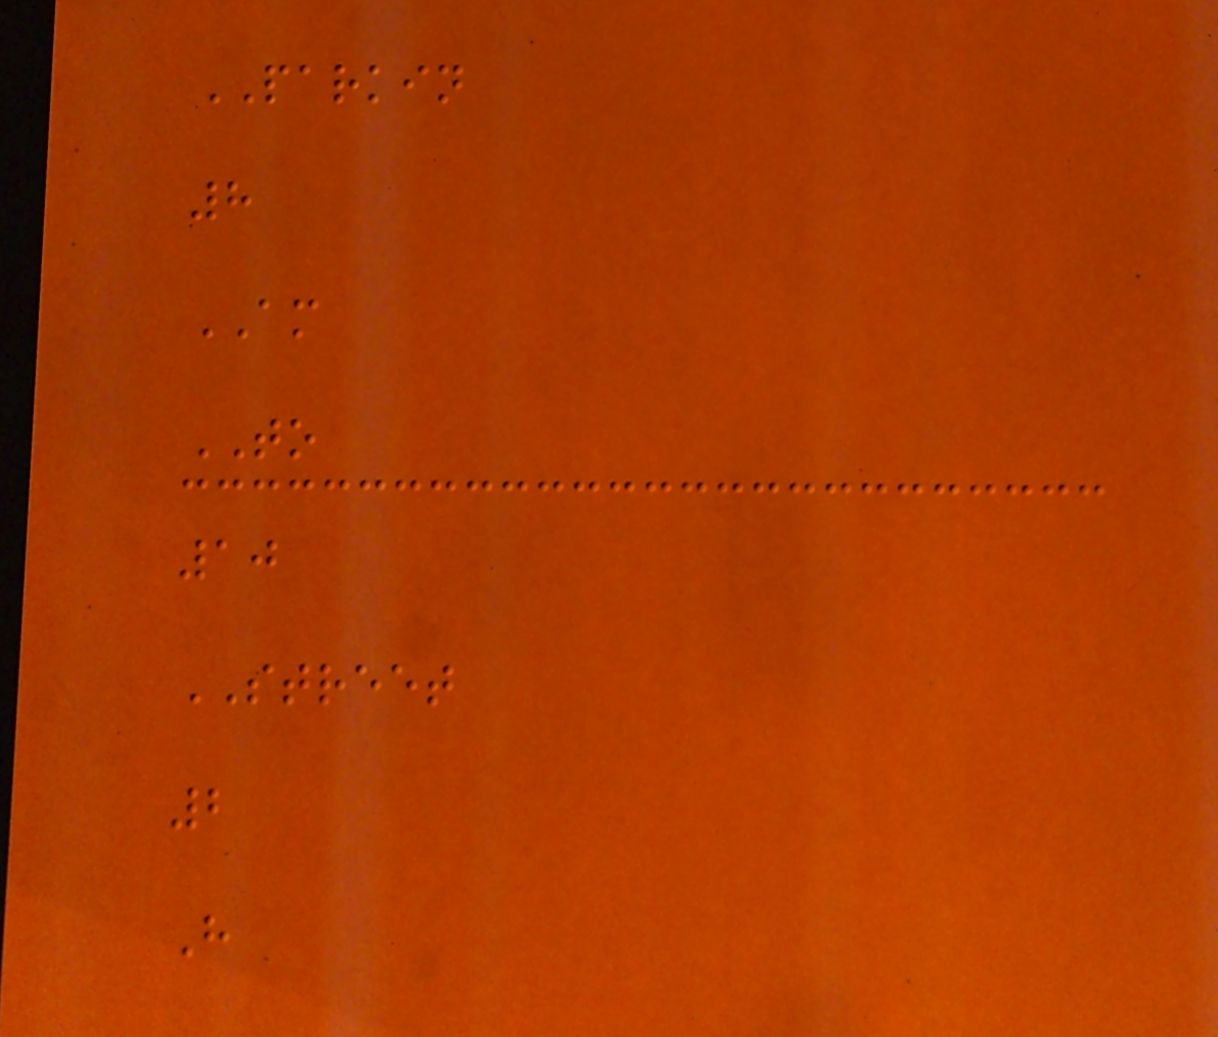PARKIN
8
AM
TO
10
STREET
2
H
